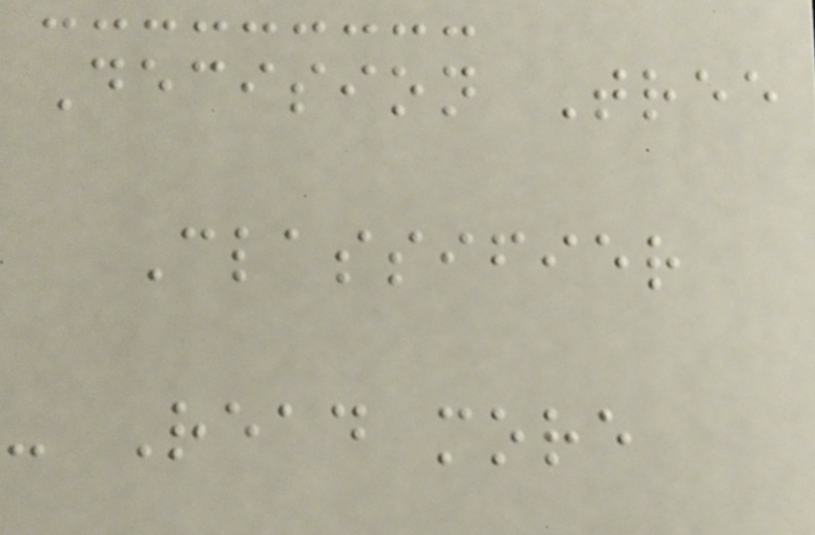Decision Tree
Classifier
- Read more
